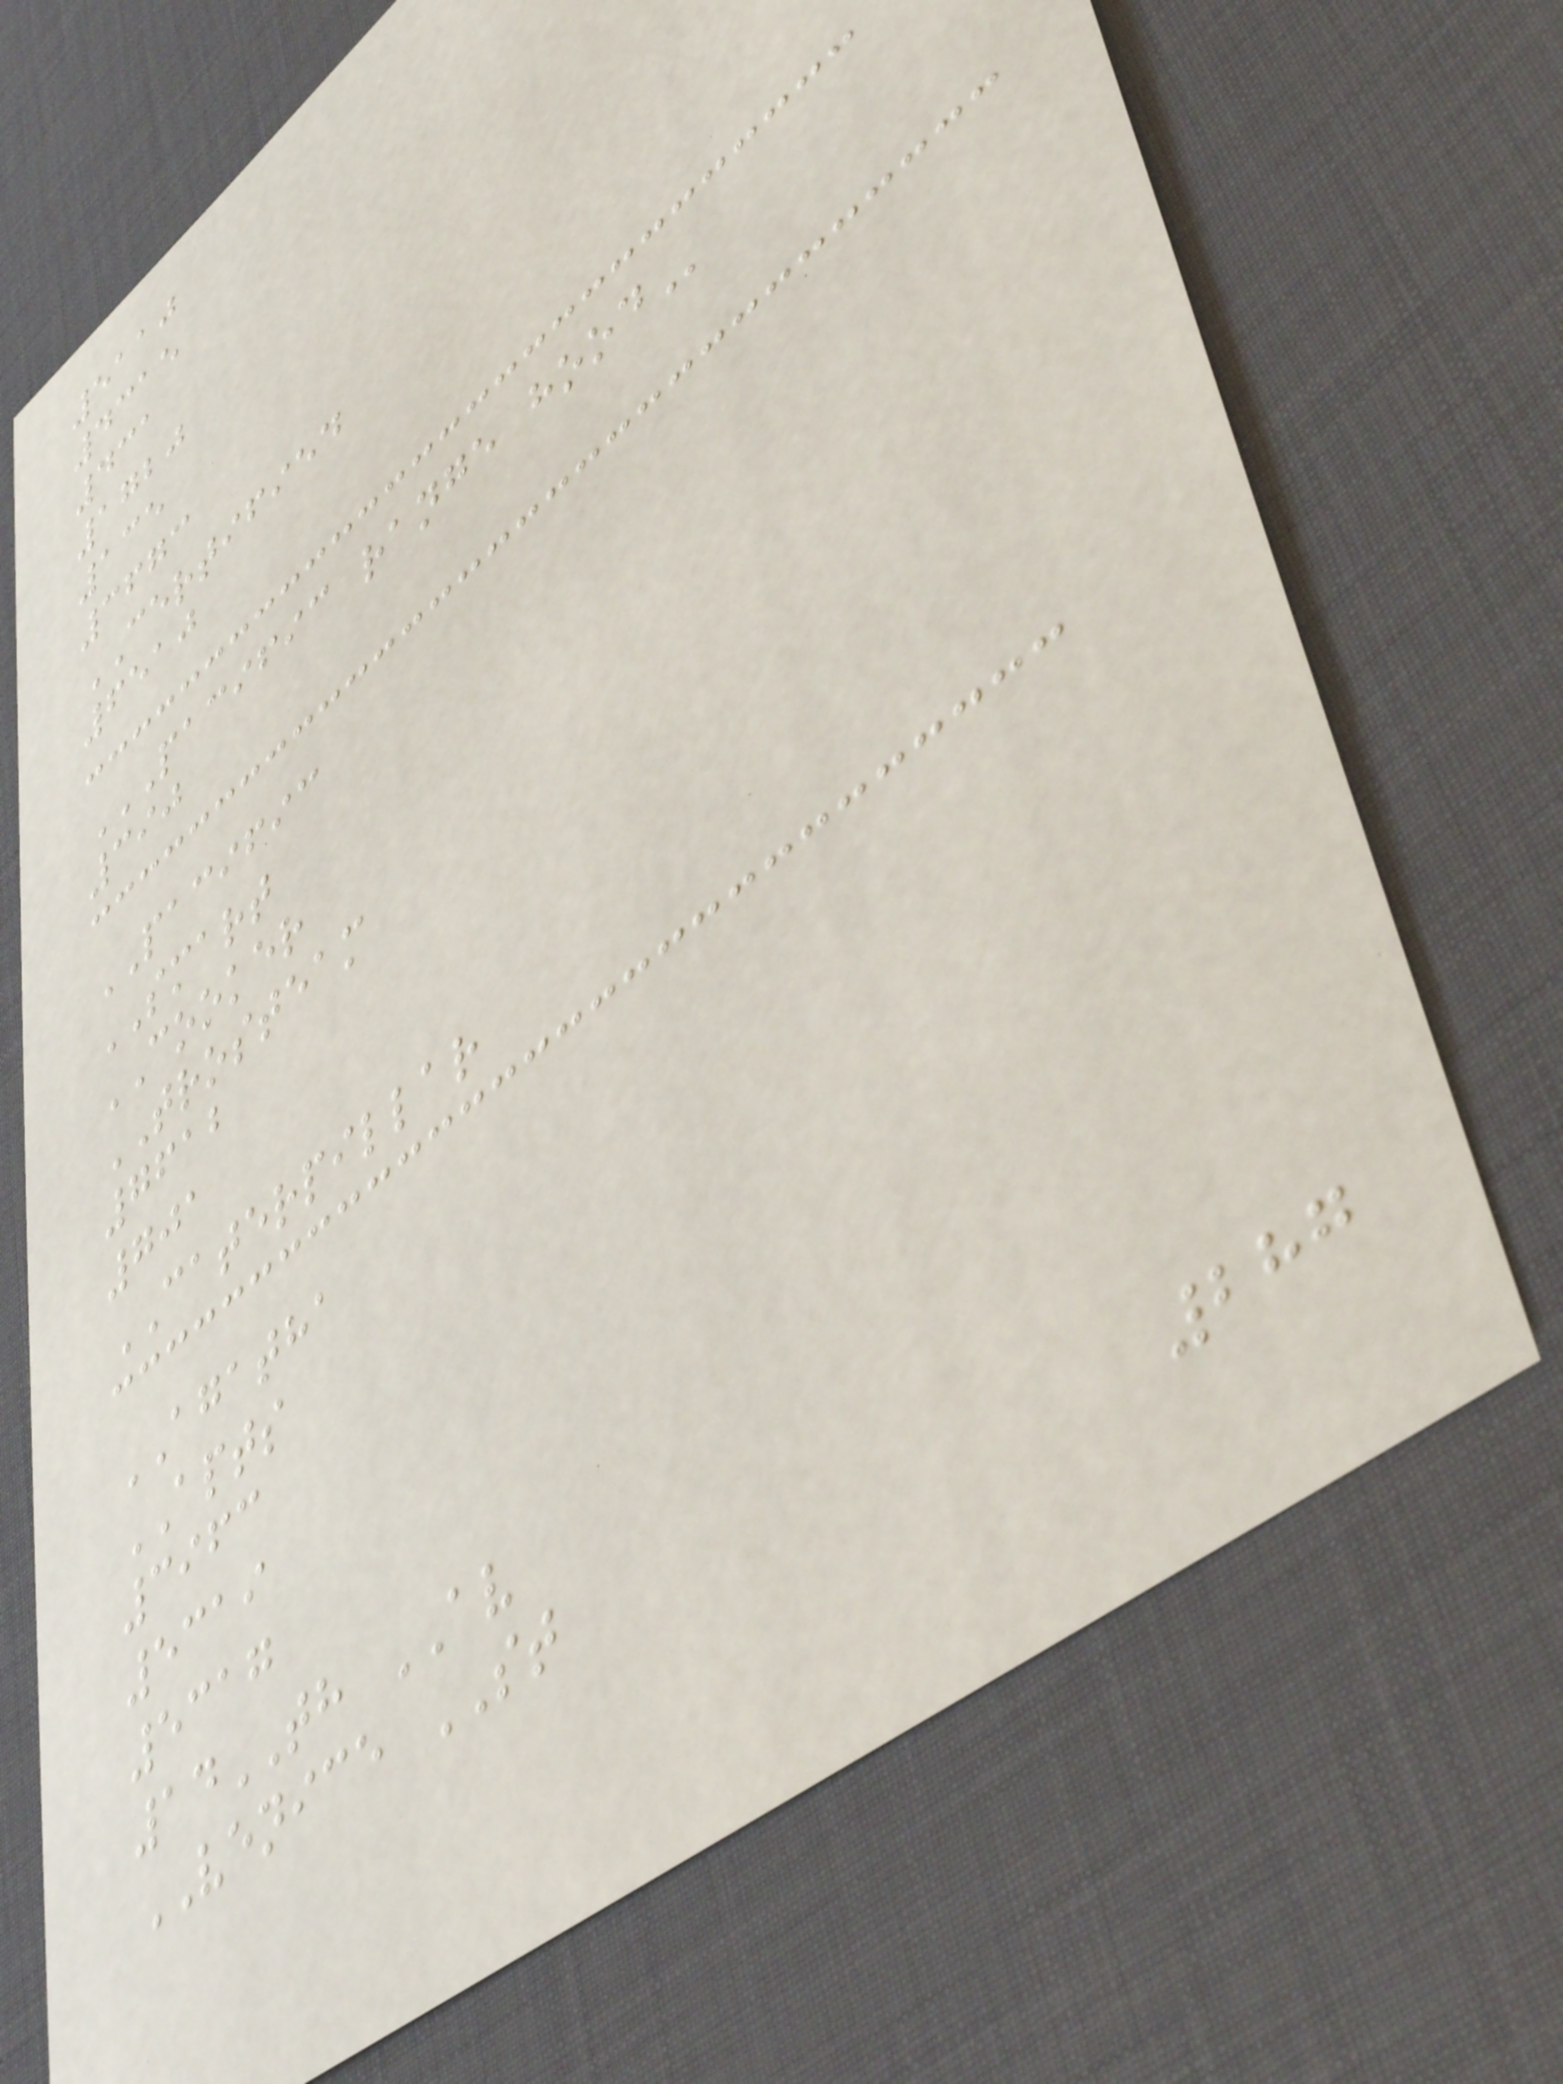5110
4315
431
1720
135
3673
CERTIFIED
6510
PACIFIC RANGE HOOD
390
PACIFIC
SMART
COOKER
TROSTEAM
7612
701
CATERPILLAR
AGATHA
APTS
3963
5319
5317
14TH AV
VENICE ST
287
